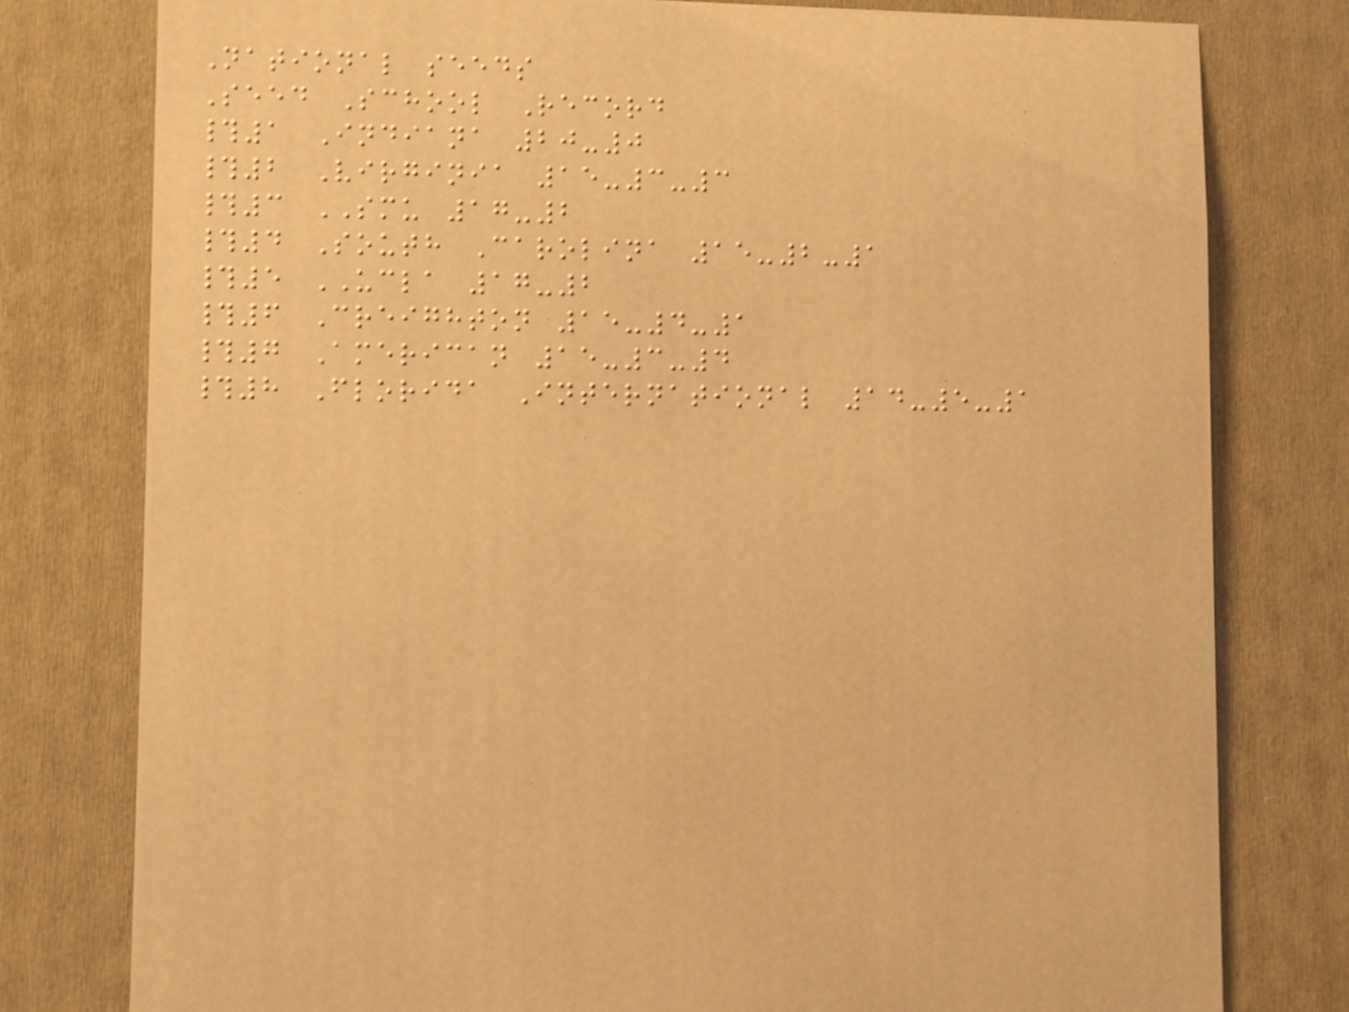National seeds
Seed School Record
#1 Indiana 20-0
#2 Virginia 15-3-3
#3 SMU 17-2
#4 South Carolina 15-2-1
#5 UCLA 17-2
#6 Creighton 15-4-1
#7 American 15-3-4
#8 Florida International 14-5-1
